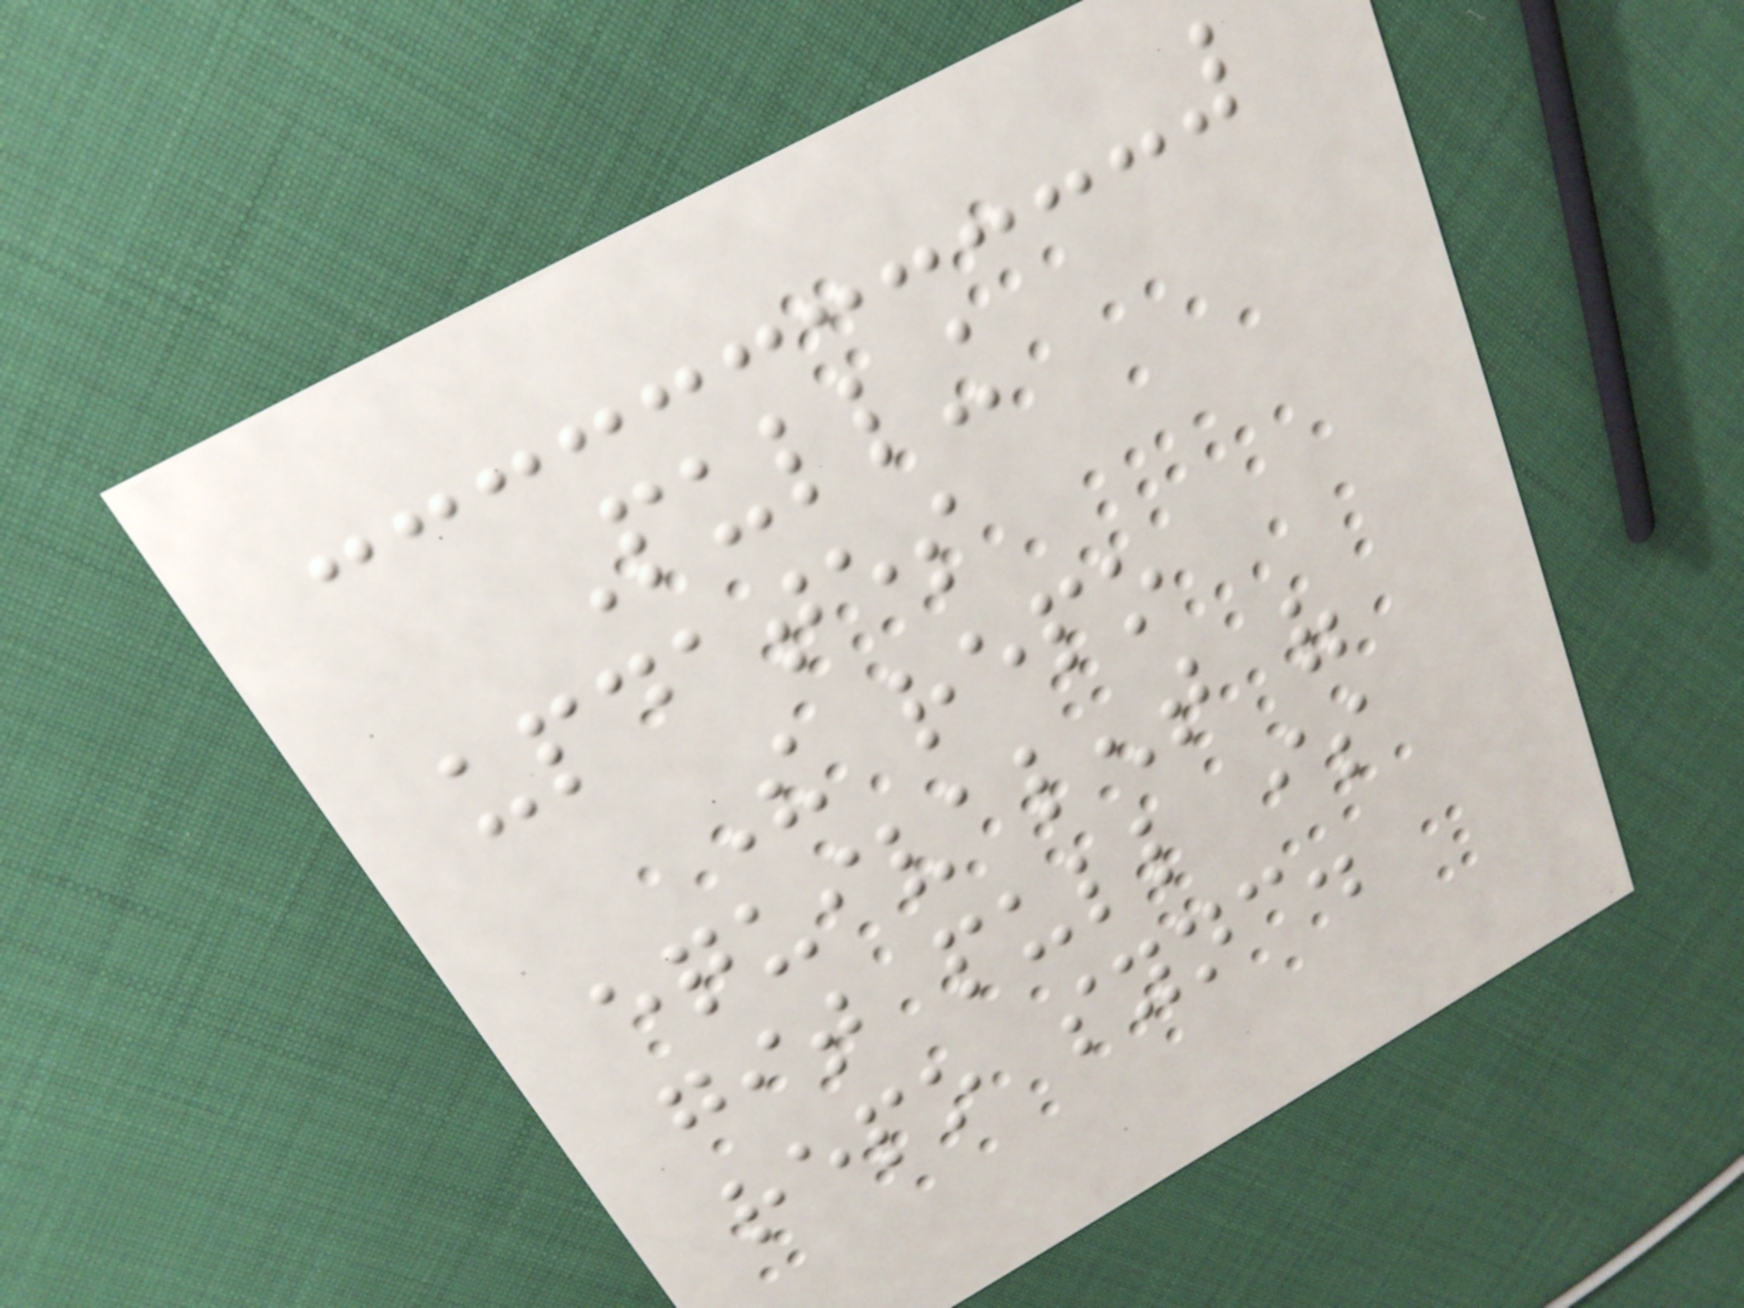Pulling
updates
The repo
equivalent of
git pull is
repo sync.
